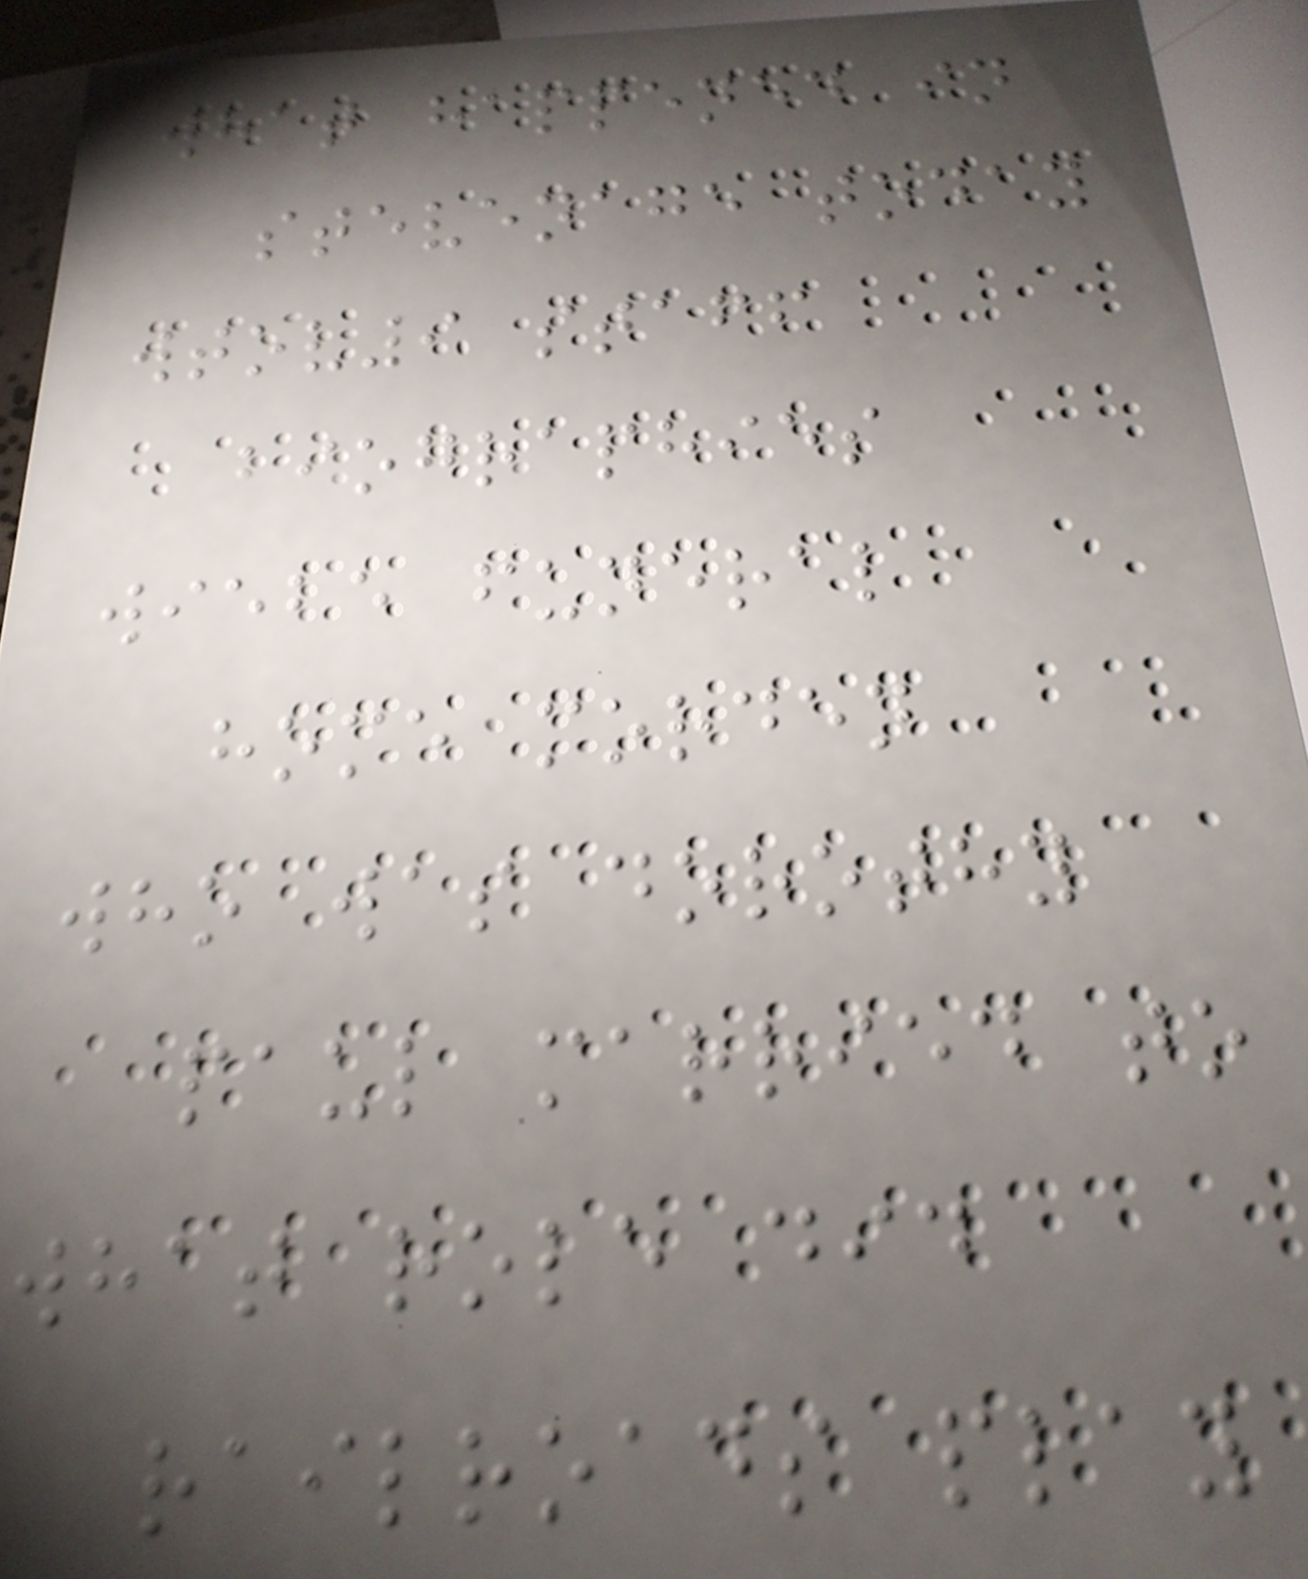what happened in
stevenage today
wtov9 staff
biographies
wiebe funeral
home morden
who was dorothy
paul married to
what role did
railroads play
